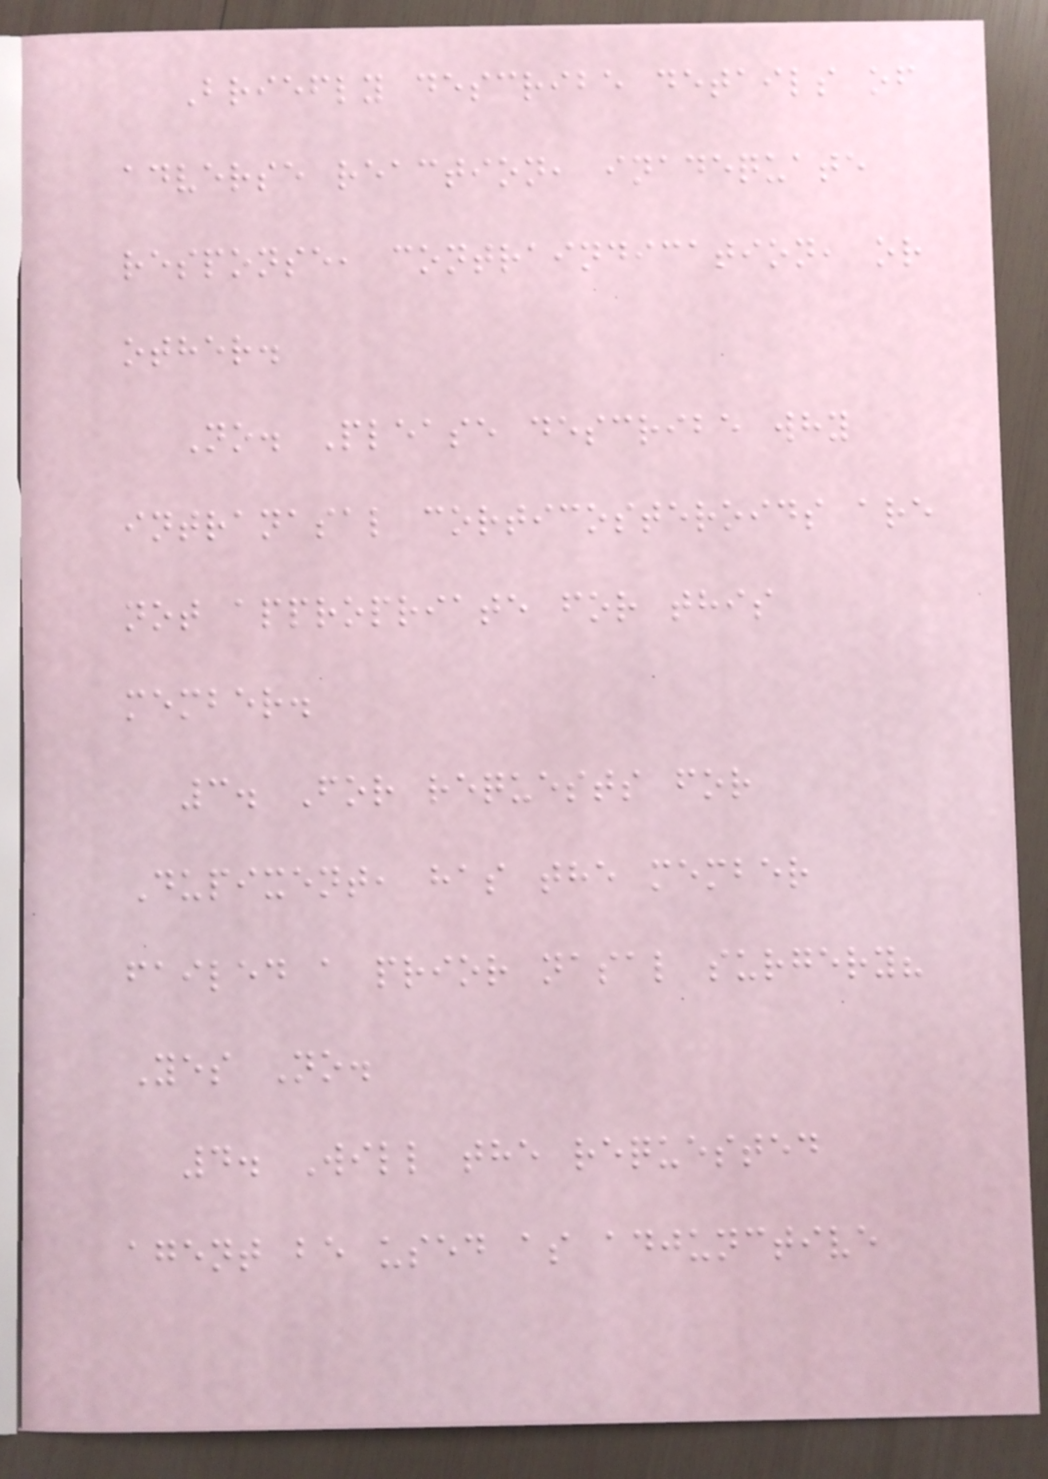Briefly describe details of
adverse reaction, inadequate
response, contraindication, or
other.
No. Please describe why
intranasal corticosteroids are
not appropriate for this
member.
3. For requests for
Dupixent, has the member
failed a prior nasal surgery?
Yes No.
4. Will the requested
agent be used as adjunctive
